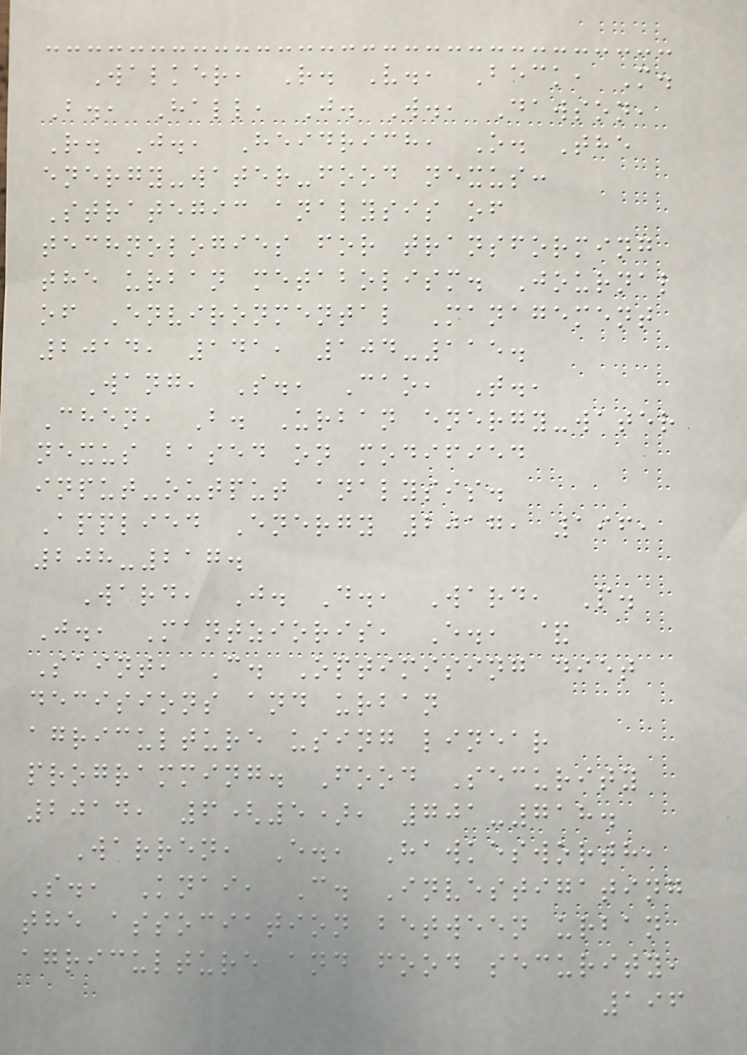Walker, R. V., Beck, M.
B., Hall, J. W., Dawson,
R. J., Heidrich, O. The
energy-water-food nexus:
Strategic analysis of
technologies for transforming
the urban metabolism. Journal
of Environmental Management
2014, 141, 104-115.
Wang, S., Cao, T.,
Chen, B. Urban energy-water
nexus based on modified
input-output analysis.
Applied Energy 2017, 196,
208-217.
Ward, J. D., Ward, P.
J., Mantzioris, E., &
Saint, C. Optimising diet
decisions and urban
agriculture using linear
programming. Food Security
2014, 6(5), 701-718.
Warren, E., Hawkesworth,
S., Knai, C. Investigating
the association between urban
agriculture and food security,
196
